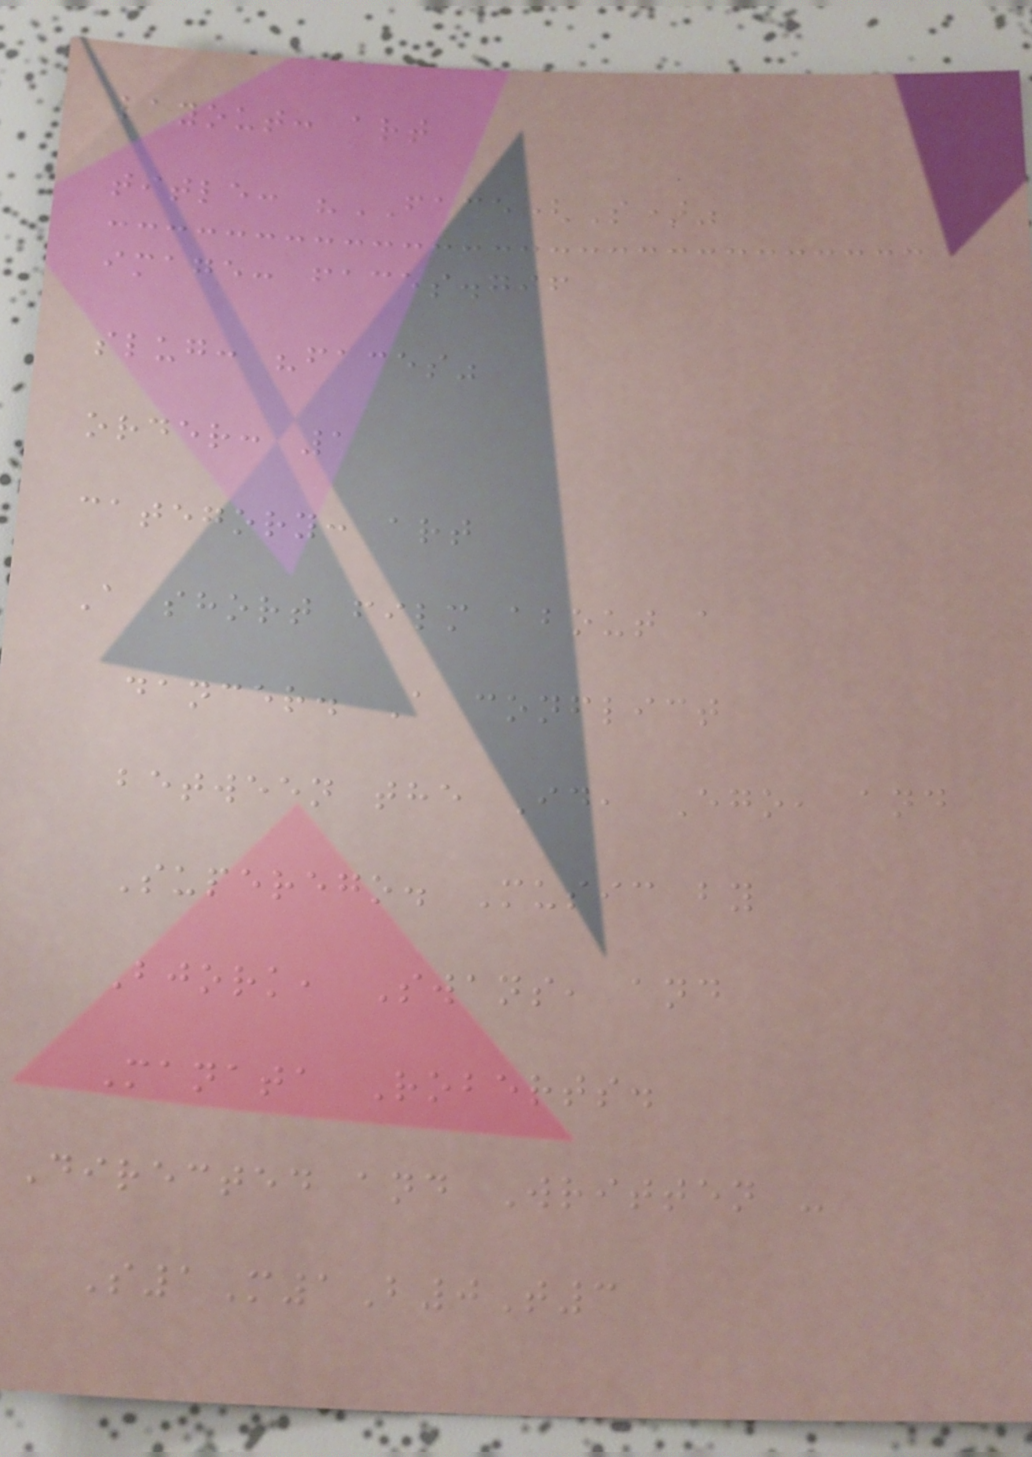layout: art
title: "FACE(S)"
image: faces.gif
slug: "faces"
order: 1
category: art
A short film about a
dancer. A conflict
between the Id, Ego, and
Superego. Music by
Bjork, Swans, and
Manata Roberts.
Directed and Written -
S1M1B0T3
